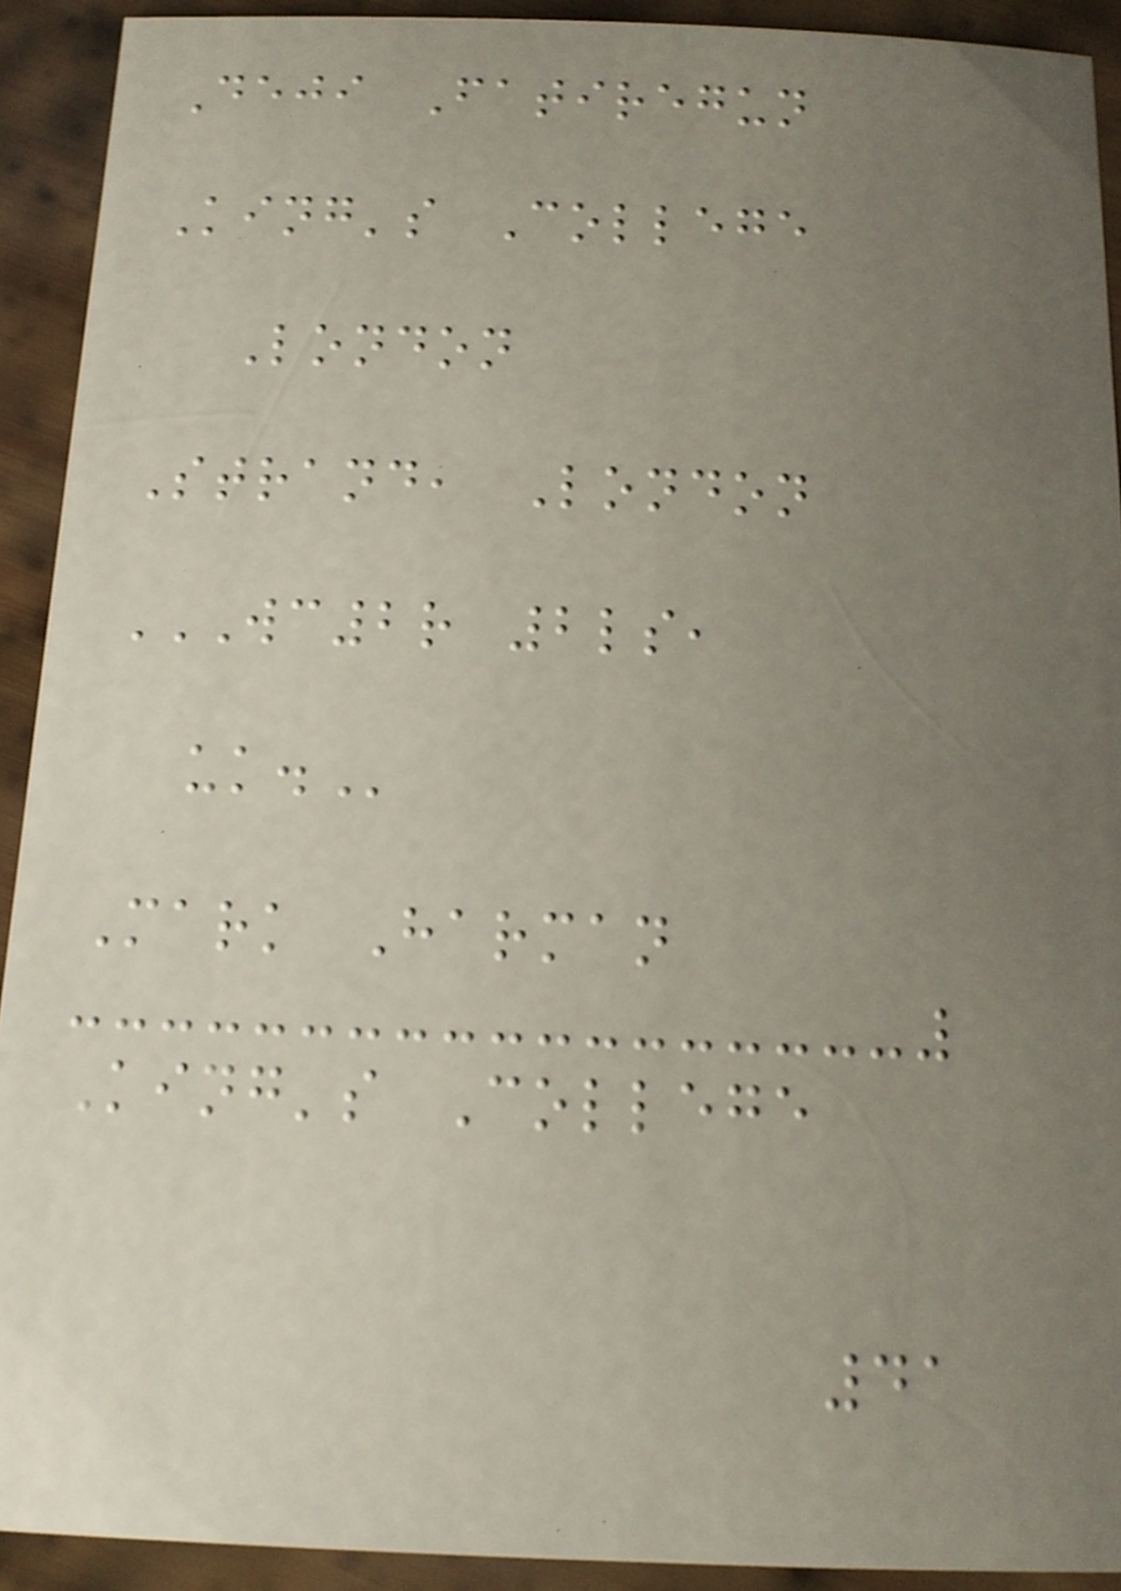Deji Fatiregun
King's College
London
Strand, London
WC2R 2LS,
UK.
Mark Harman
King's College
41
